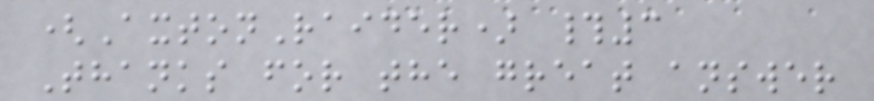(AxtonRaider) #3
Thanks for the great answer
